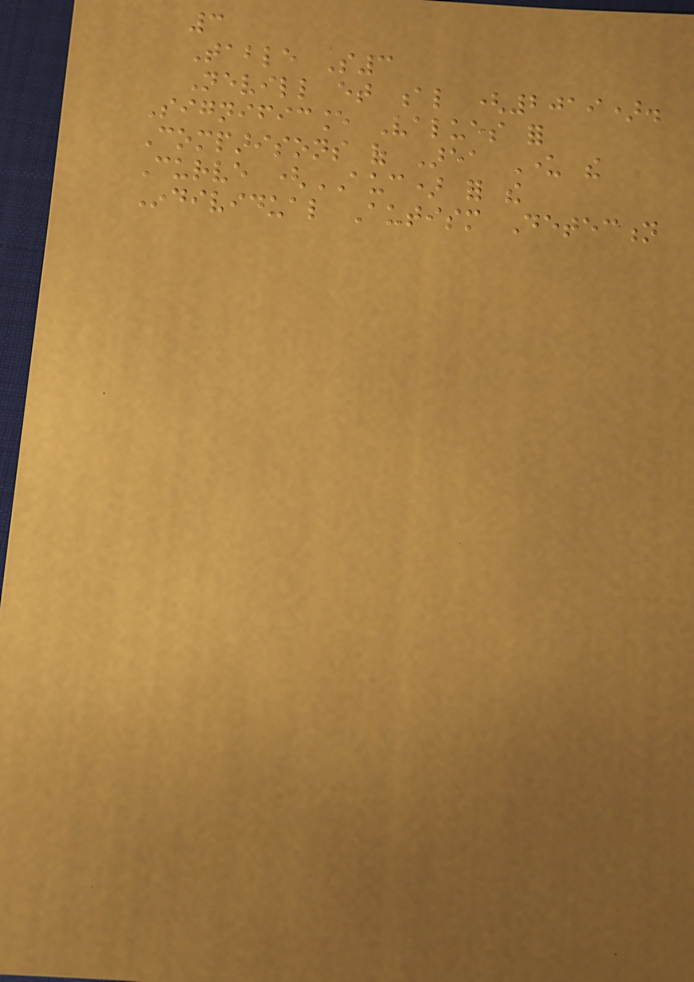3
Table S3
Nevill et al (2019).
Significance Values for
Comparisons of Area Under the
Curve (AUC) for the
Individual Autism Detection
